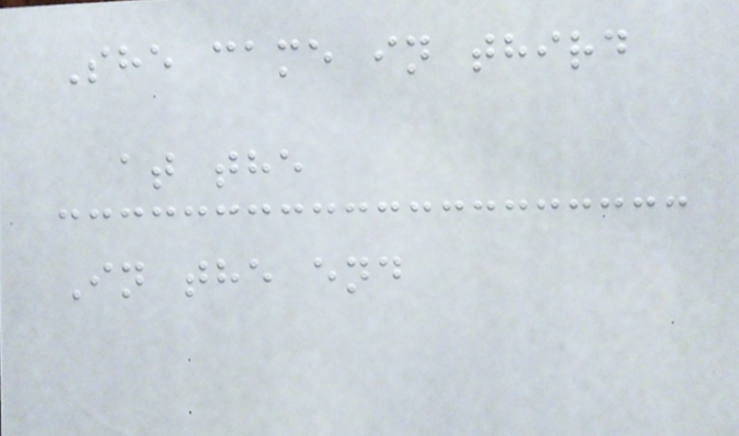She came in third
at the
In the end
